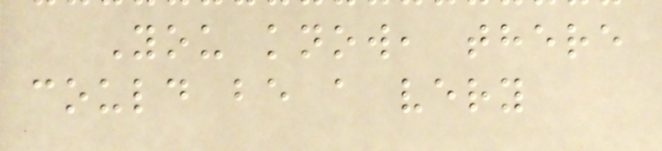You know, there
could be a very
